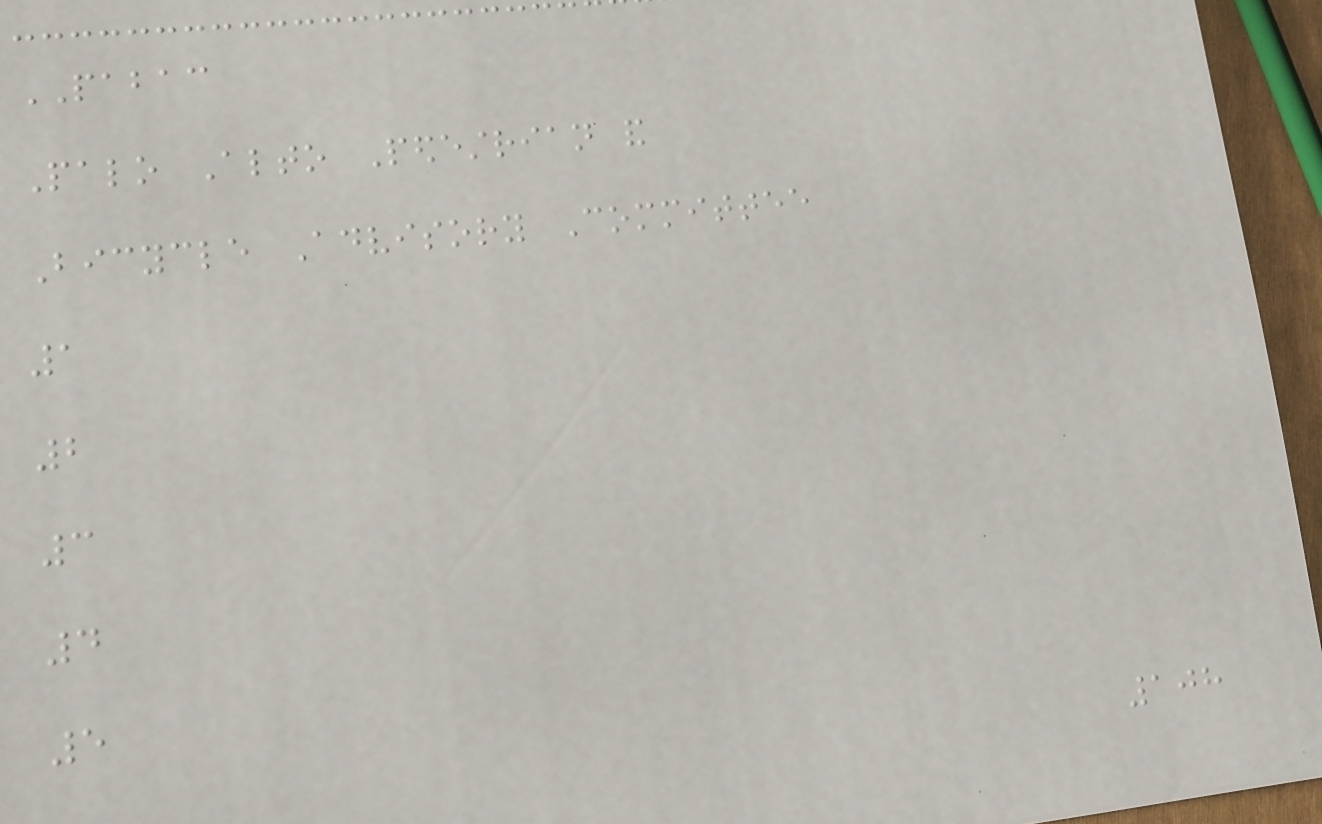PABAC
Palo Alto Pedestrian and
Bicycle Advisory Committee
1
2
3
4
5
108
